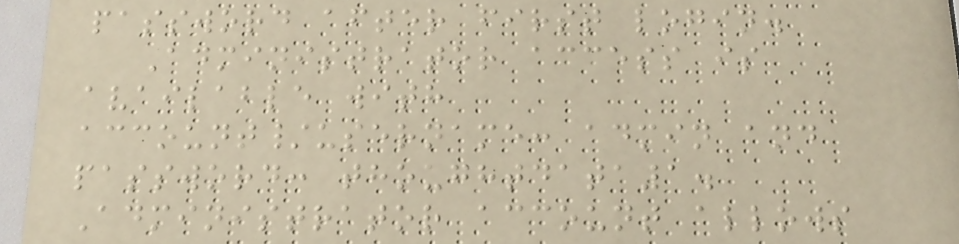password after first login.
Administrator access is
available with
account/username: admin and
password: thoughtdata1.
Administrator account allows
